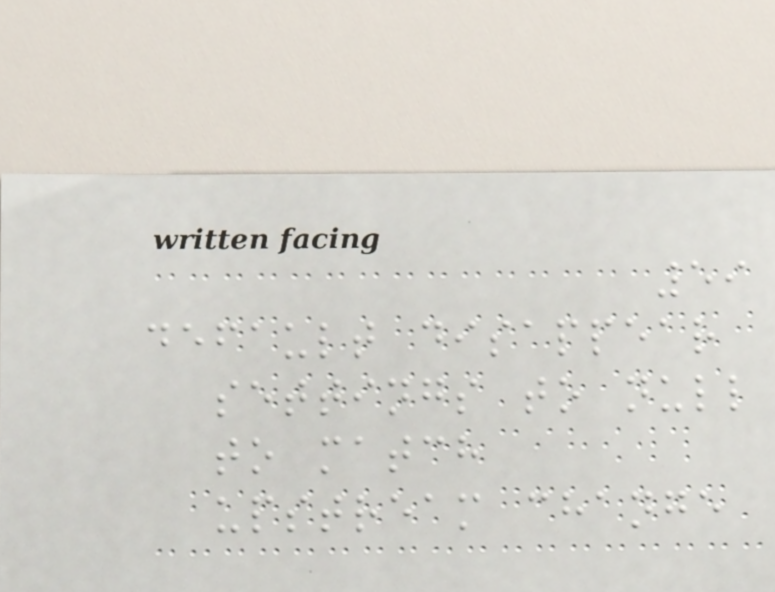59
default disappear
settings to null
to match
upstream change
